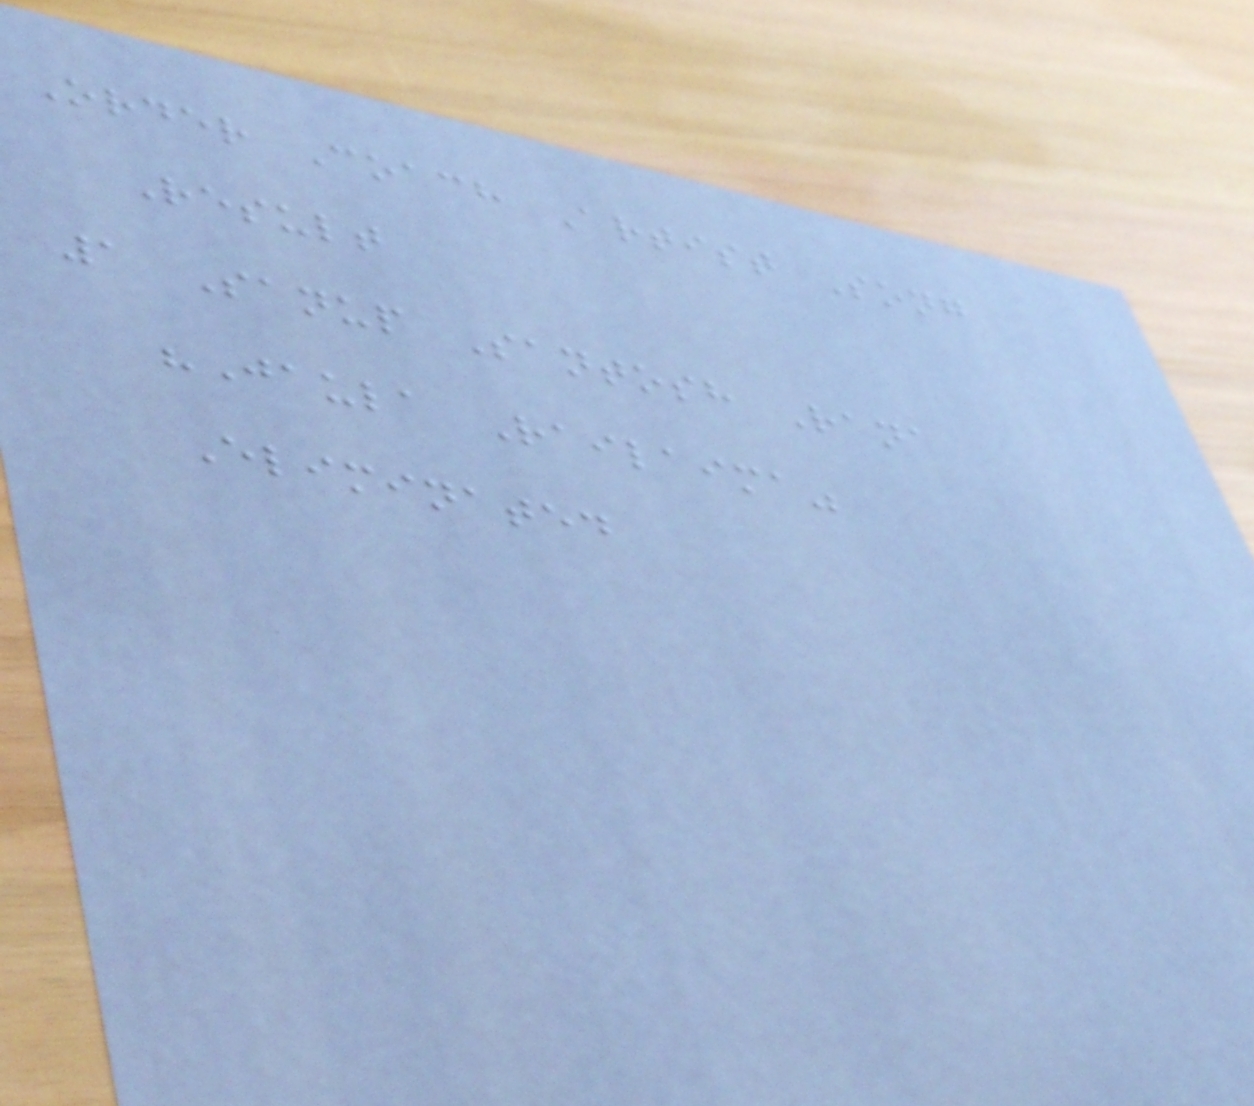Order Coach Artist Song
Result
1 Sanup Santosh Rana
"Jaula Railaima"
Eliminated
